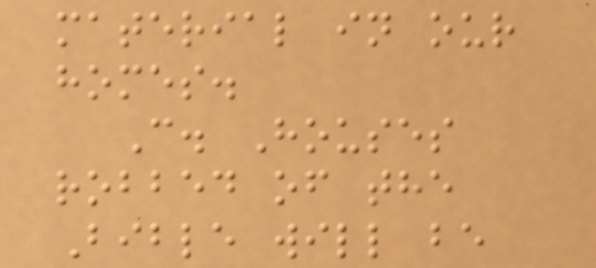material in our
homes.
C. Houses
robbed of the
Bible will be
